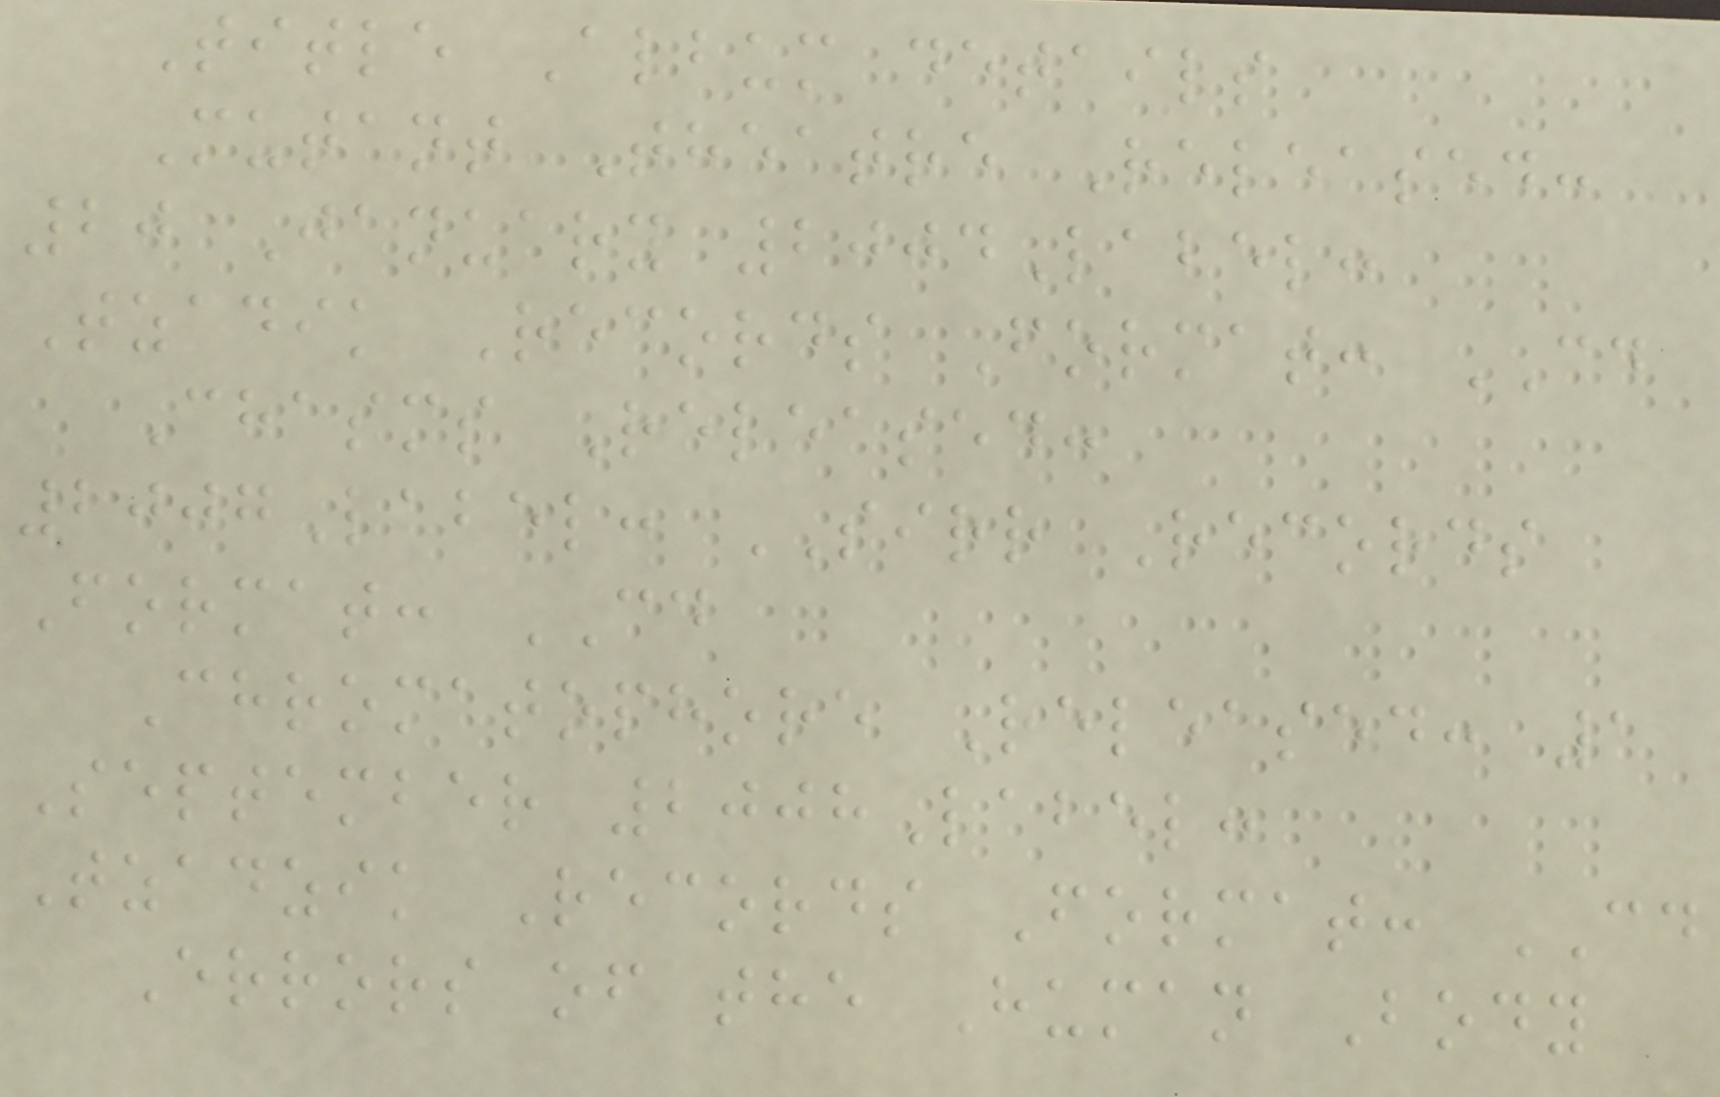Title Album details
Mutant Theatre Released:
20 January 2004Label:
Tzadik Records Format: CD
Chasms Released:
2007Label: SIRR Records
Format: CD
Chromatophore Released: 1
September 2008Label:
Tzadzik Records Format: CD
Errors of the Human Body
